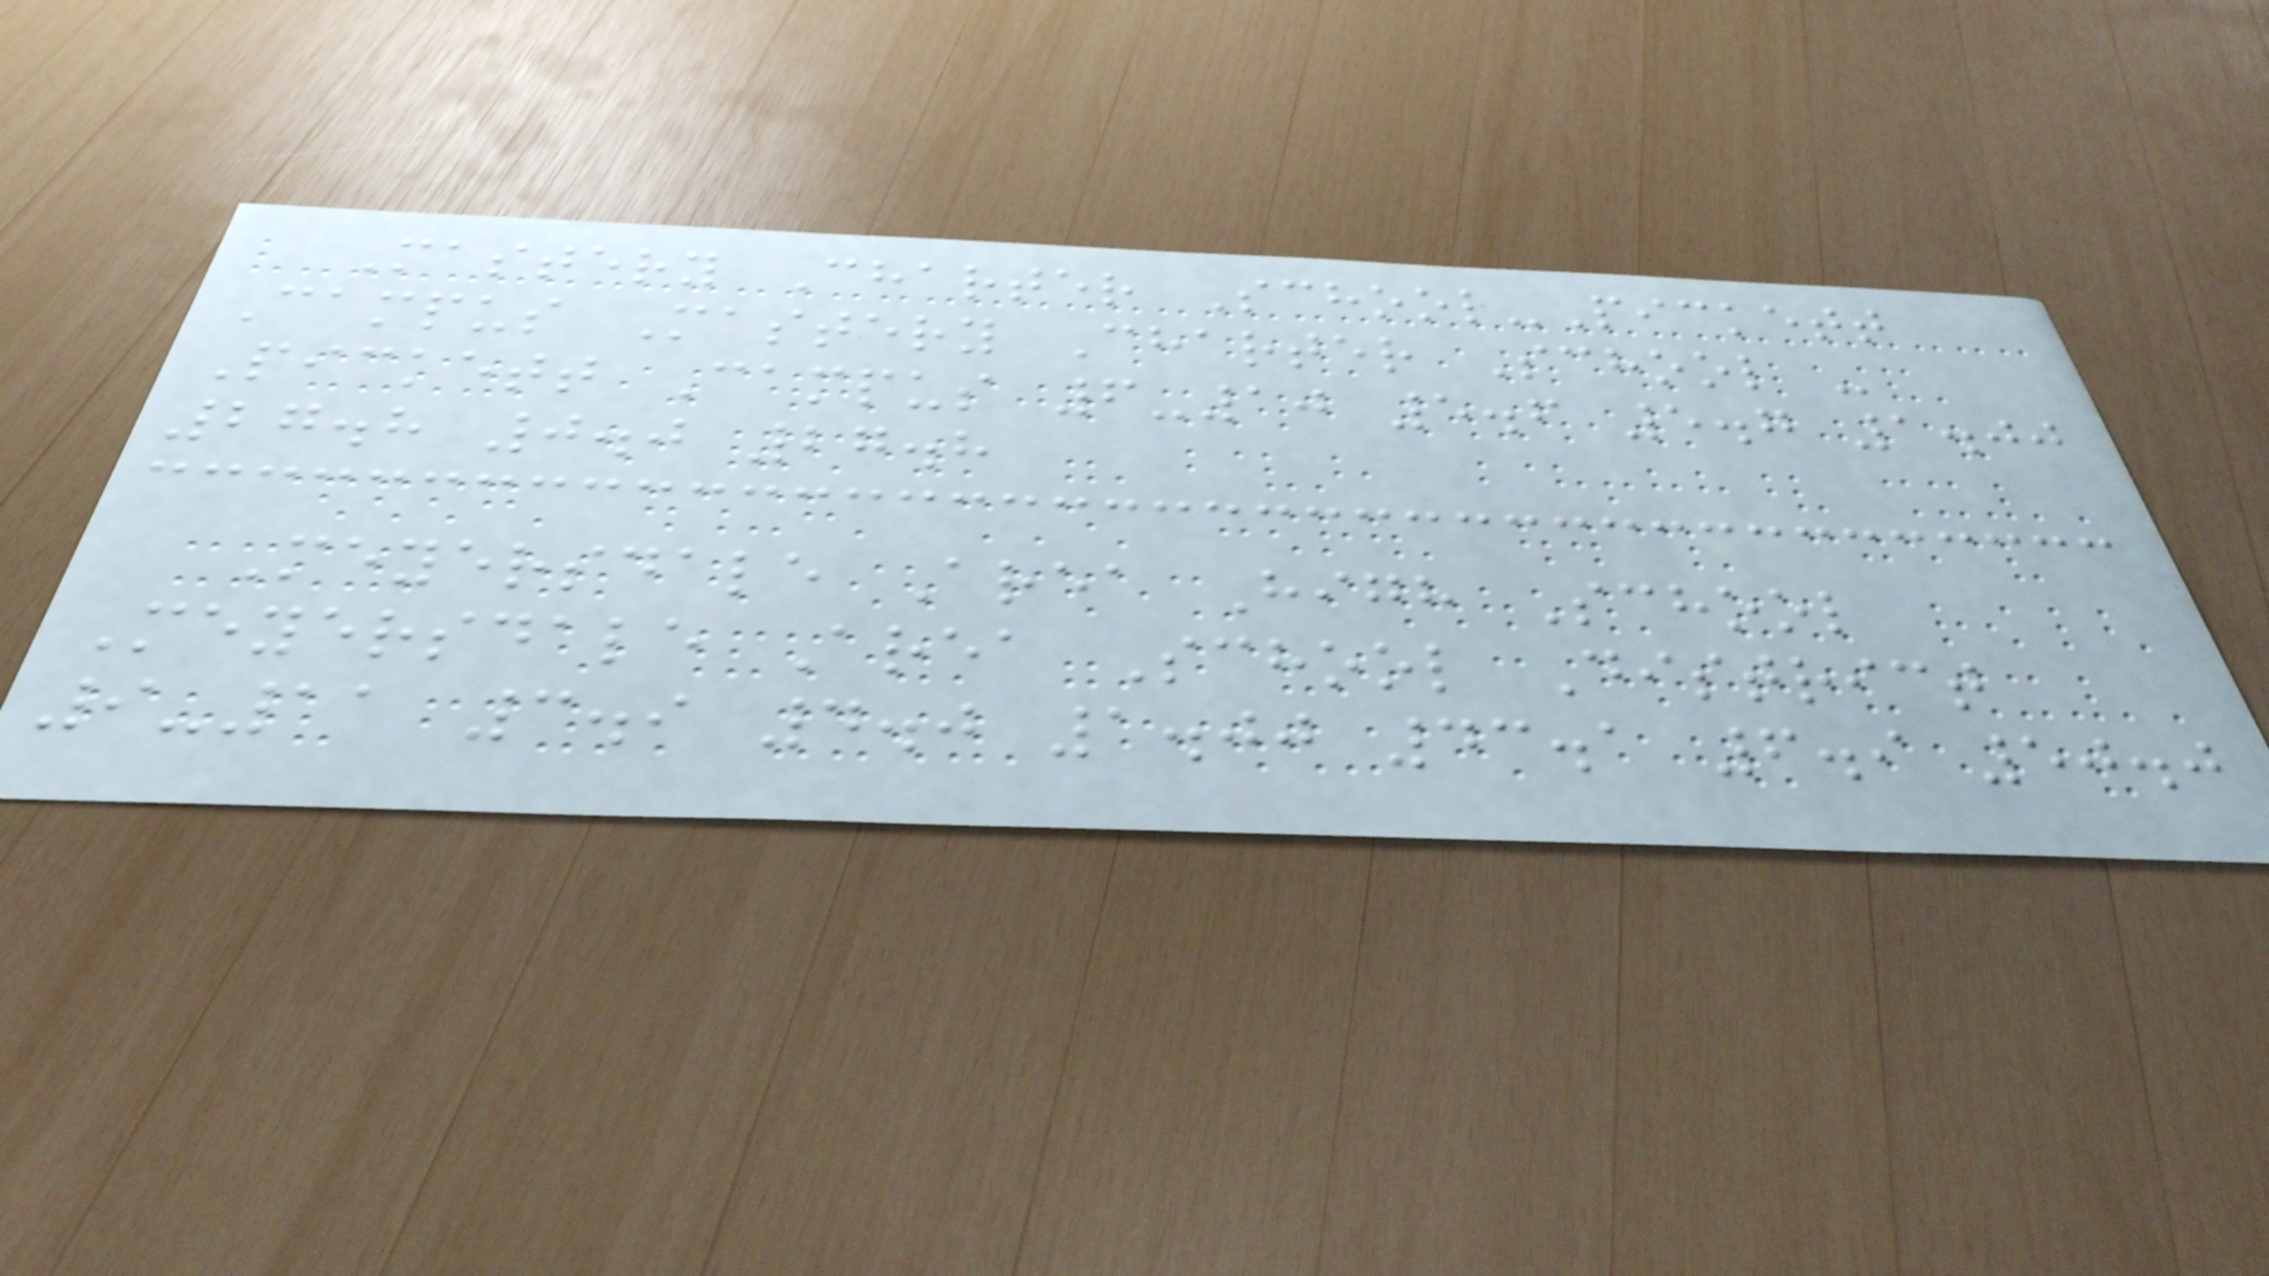Mastery Charter School-Pickett
Campus Mastery Charter School -
Pickett Campus 6-10 5.6 5.7 1.00
27.8 0.0 27.8
Meyersdale Area High School
Meyersdale Area School District
9-11 3.9 4.0 1.00 43.1 6.9 50.0
